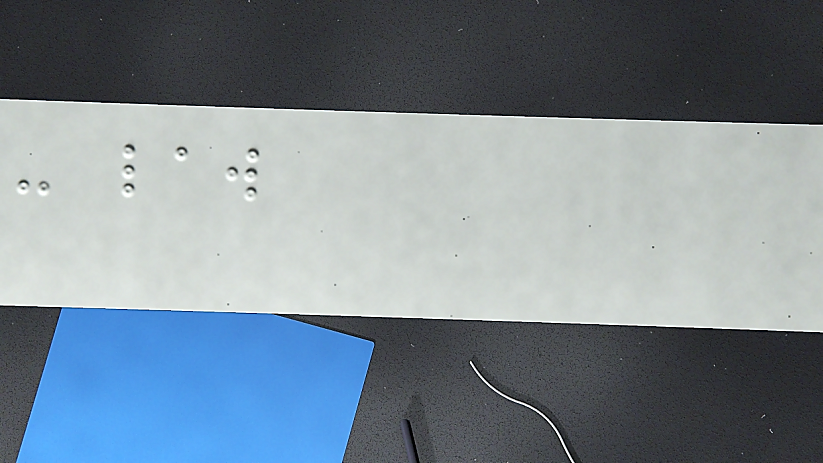- law
